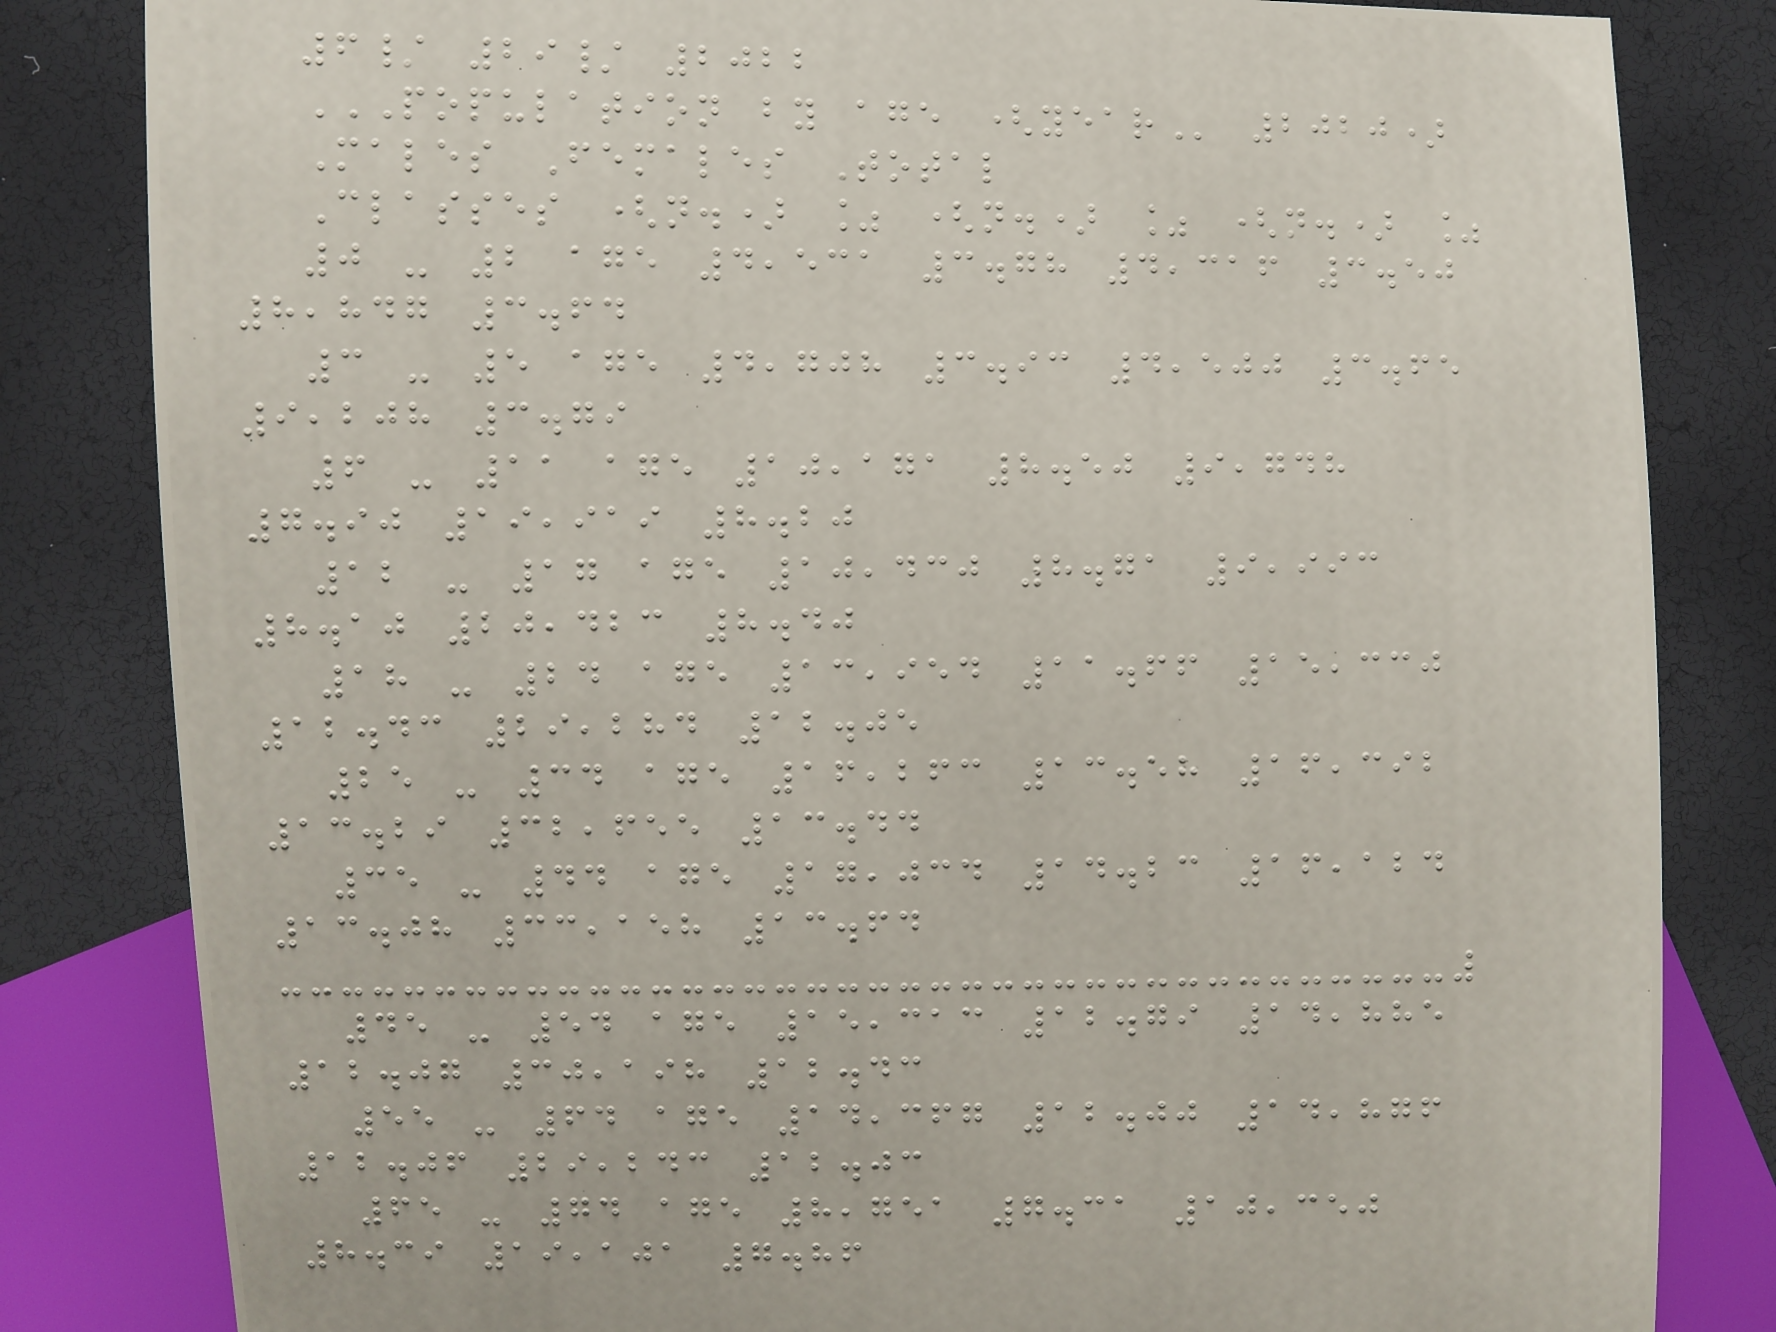6/ 29/ 2022
POPULATION BY AGE (YEAR 2020)
Males Females Total
Classes (n.) % (n.) % (n.) %
0 - 2 age 4,531 3.78 4,316 3.50
8,847 3.64
3 - 5 age 4,708 3.93 4,500 3.65
9,208 3.79
6 - 11 age 10,171 8.50 9,748
7.90 19,919 8.20
12 - 17 age 10,430 8.71 9,993
8.10 20,423 8.40
18 - 24 age 13,954 11.66 15,330
12.43 29,284 12.05
25 - 34 age 16,263 13.58 16,392
13.29 32,655 13.44
35 - 44 age 17,034 14.23 16,124
13.08 33,158 13.64
45 - 54 age 15,313 12.79 14,885
12.07 30,198 12.43
55 - 64 age 14,367 12.00 14,876
12.06 29,243 12.03
65 - 74 age 8,751 7.31 10,350
8.39 19,101 7.86
